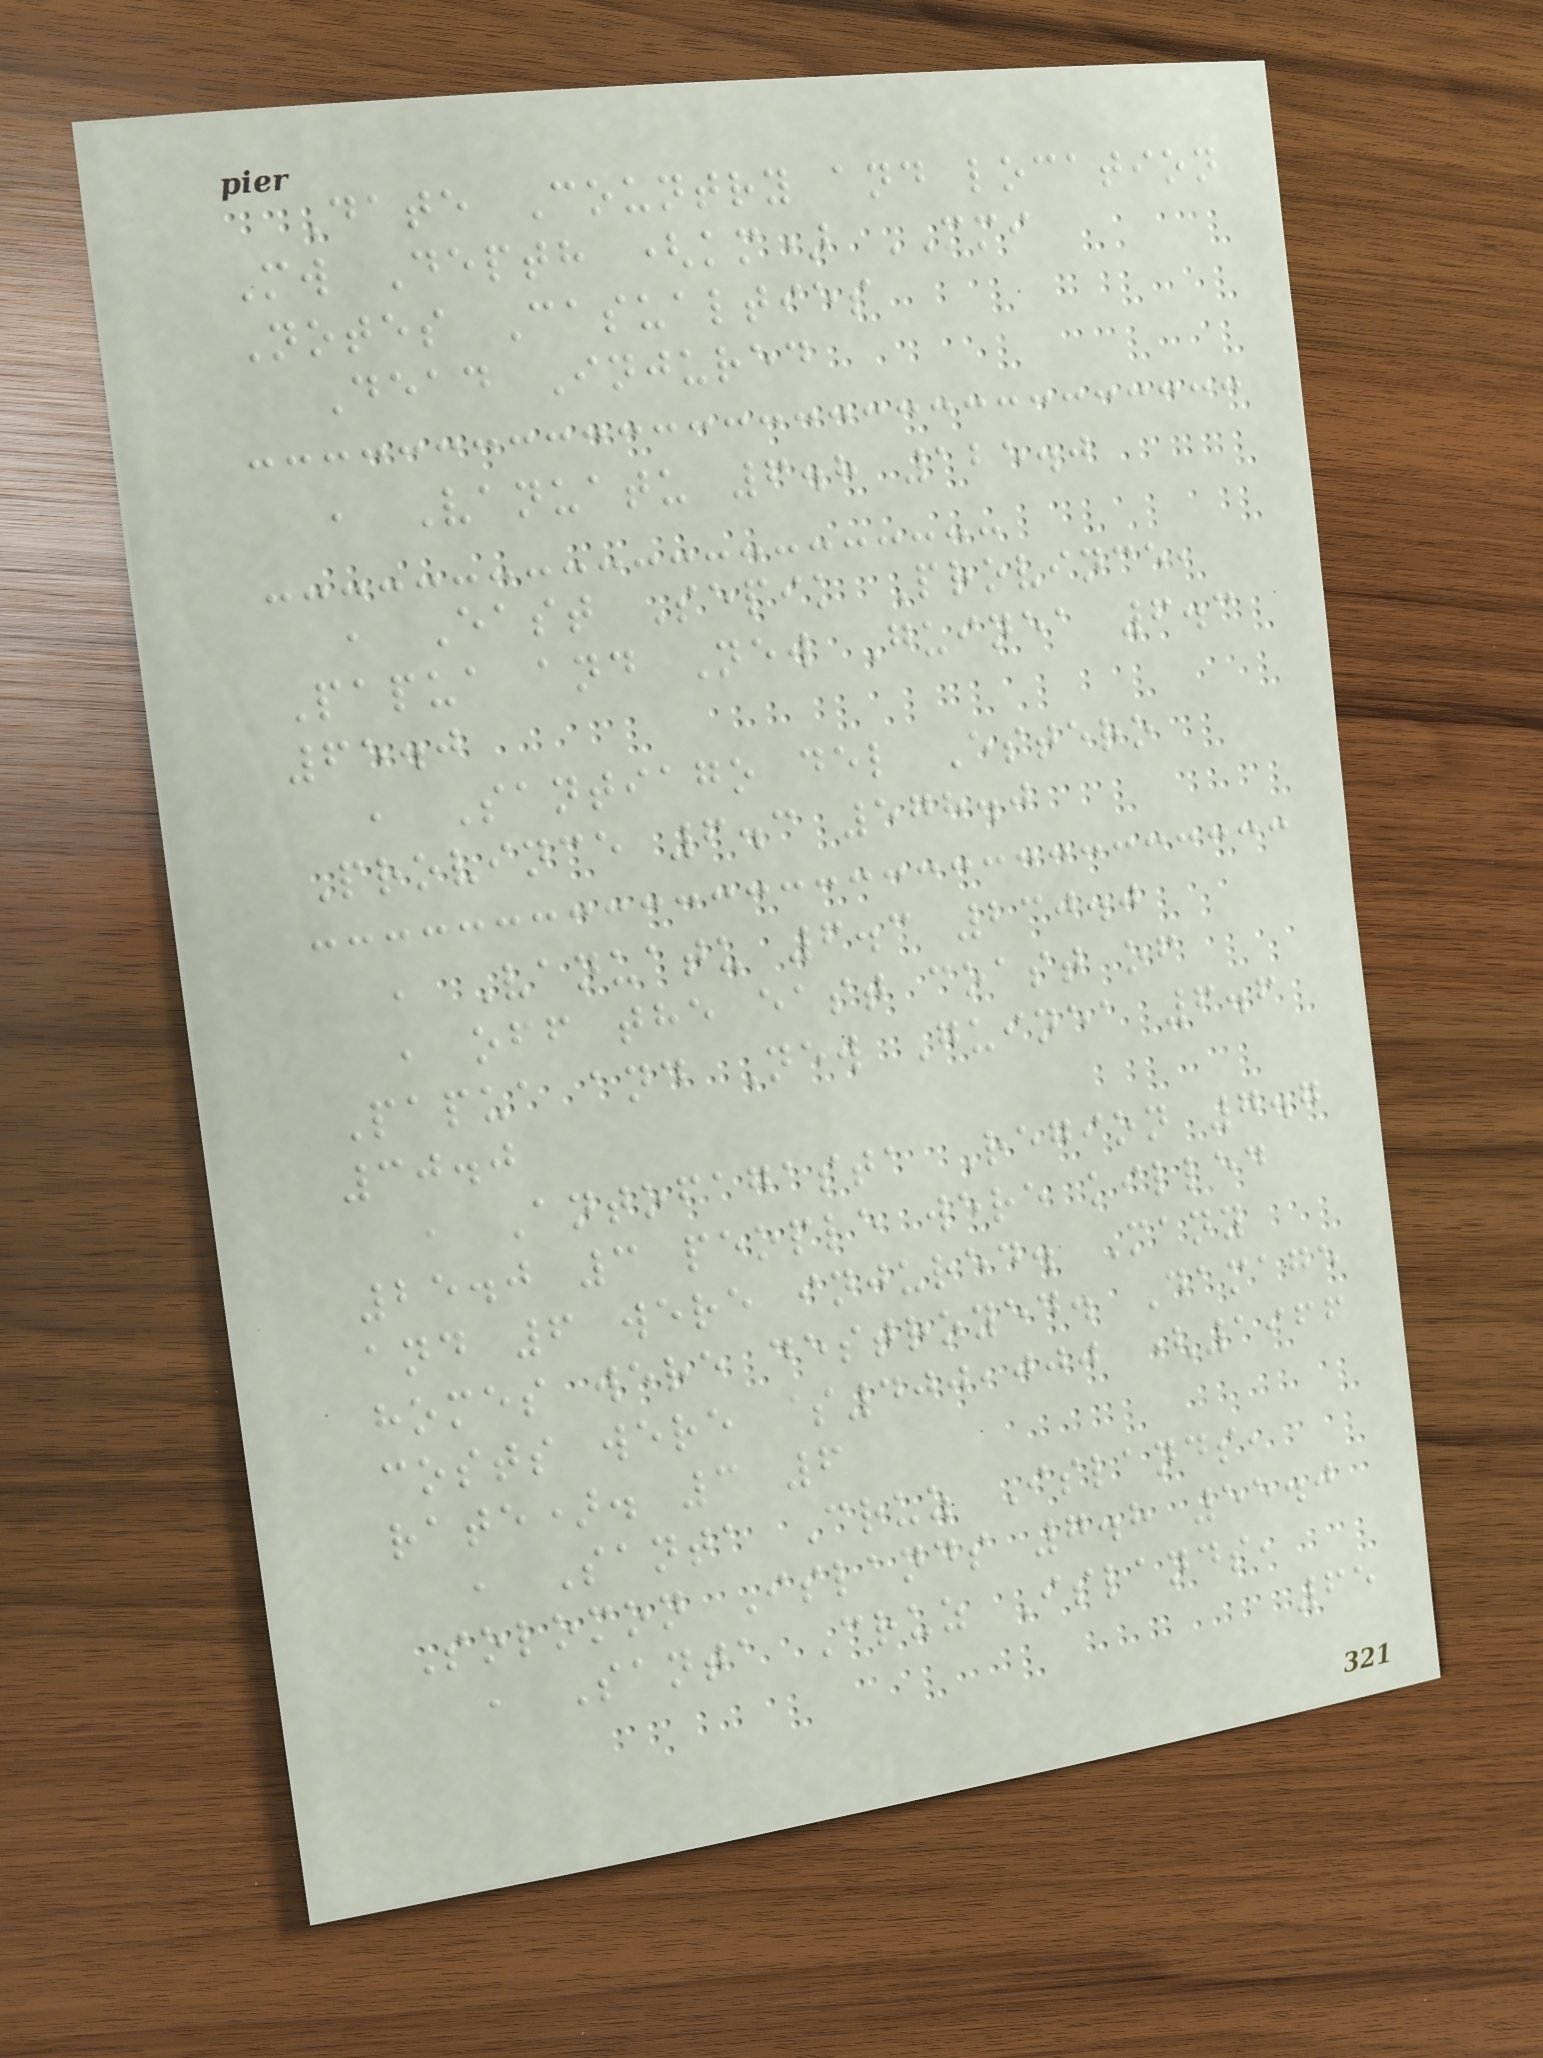Date Country and location
Mw Depth (km) MMI
Notes Casualties
Dead Injured
, Vanuatu 6.8 125.0
, East Sepik Province,
Papua and New Guinea 6.3
65.0
, Santiago del Estero
Province 6.3 578.0
, Vanuatu 6.3 230.0
, off the east coast of
Papua and New Guinea 6.6
30.0
, Antofagasta Region 7.7
25.0 3 people were killed
and 6 were injured. Many
homes were destroyed. Damage
costs were $400,000 (1966
rate). 3 6
, Santa Cruz Islands,
Solomon Islands 7.8 55.0
, Santa Cruz Islands,
65
